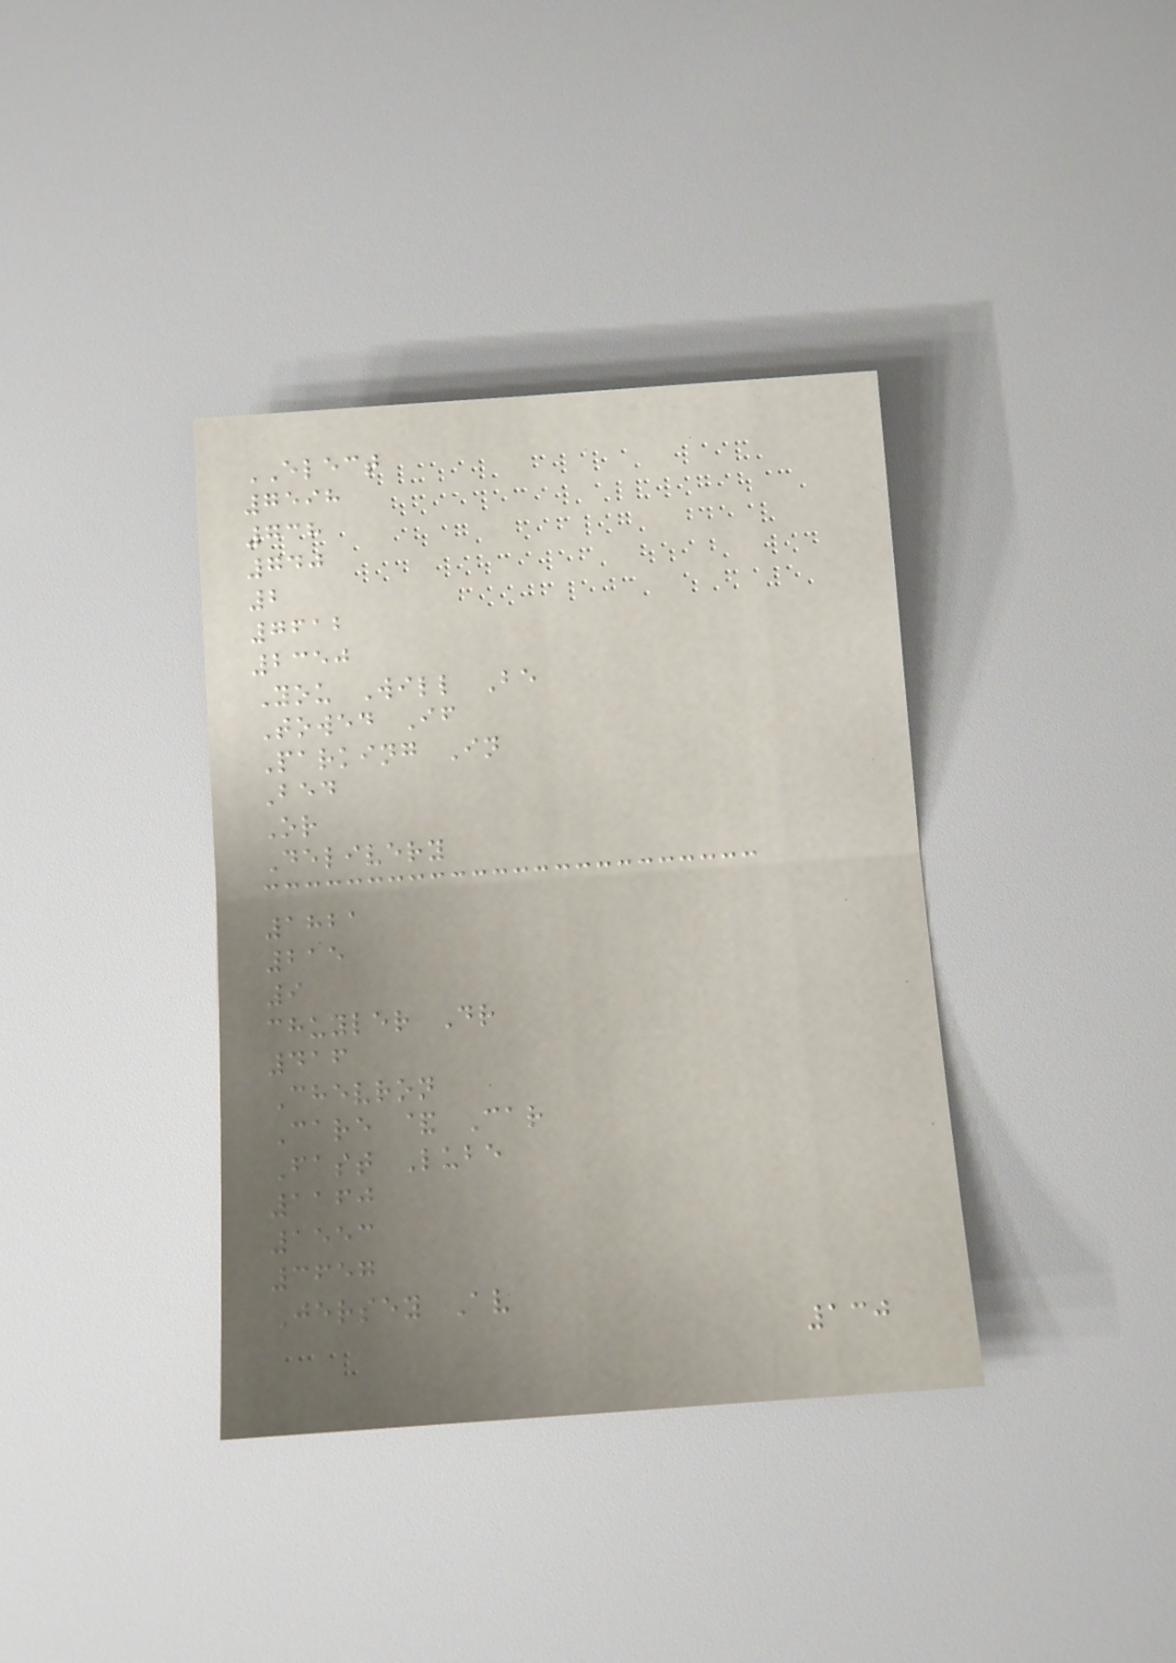ELECT
7598
738
740
2
7612
2350
You Will Be
Towed If
Parking In
Bed
Or
Delivery
1821
215
9
chuyler Dr
416
Chevron
Care & Car
Fast Lube
1160
1553
3657
Jersey Av
130
